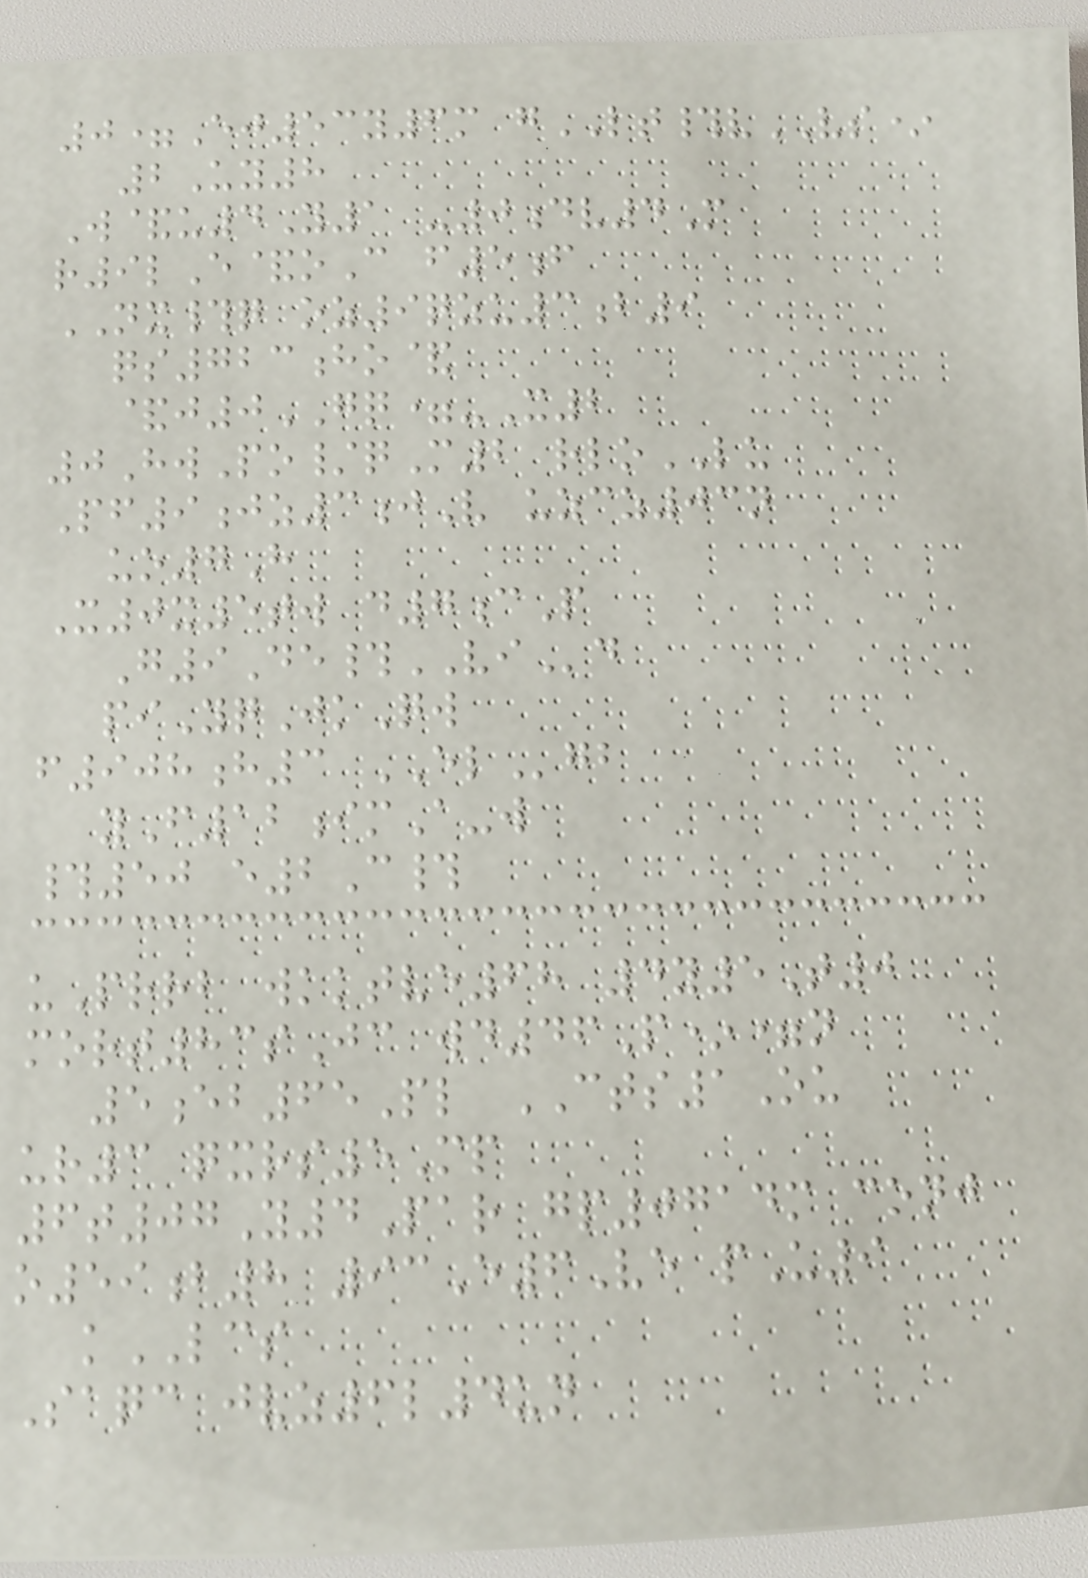0=Ej53y6m gLT#vVS*
2Uy8
W&u4Y1 -0dv4M
r9lE&oC f5f
NX#q oz9qzu3b9
qs723ho&
&j0GQ=-X2
0HwPo/qM2 rloLU
Pf9jz3jV uzcz03n
uo7H
X0x5tw d7cP
G9De#VId
piYqJkQw
f908h3 ELgb
yF12imA-w
#50 e2C#
uPrrb wkktve68 4y5T0
mort83sJc wd46P*=n
5eb65Pl CTS1Ou
ur3 qxrs5Mp
6t07Y4Par gp0714m conj
o59b8 93E6Ve pU9
kLCS
Saqc jvz6l4un
